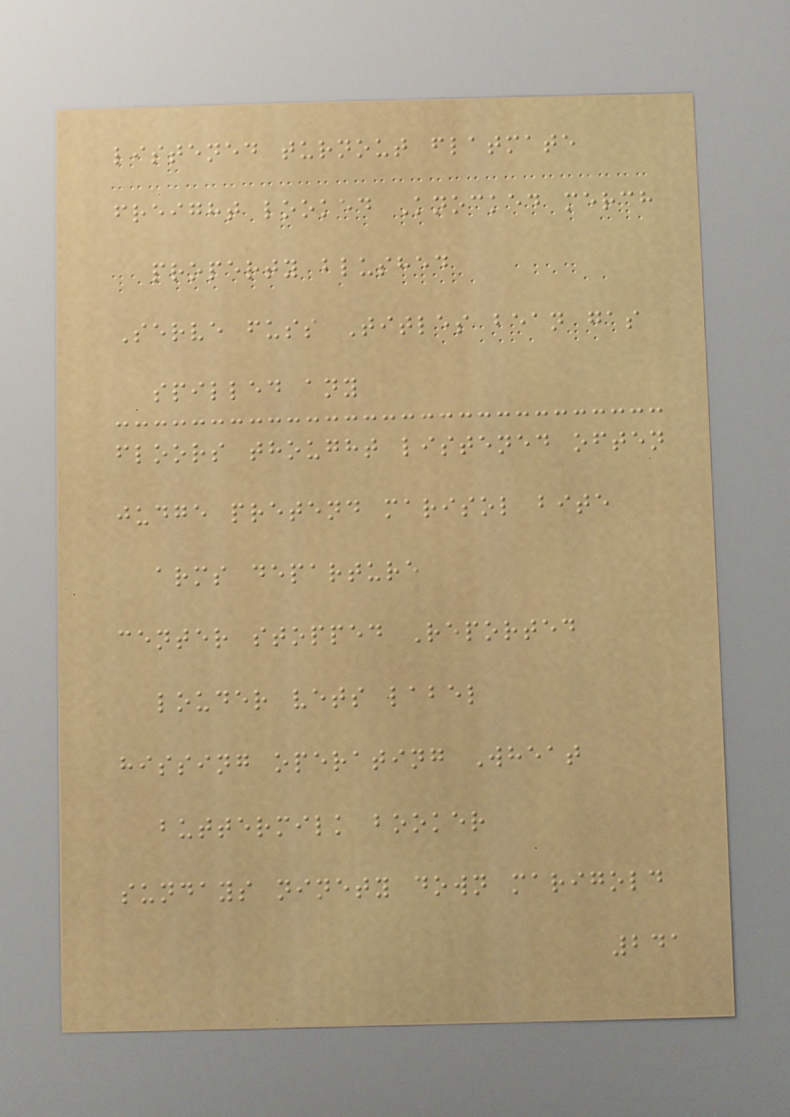listened turnout flatmate
freight looked Knocked merch
property blushed
Serve fuss Titles bean gas
spilled any
floors thought listened often
judge pretend marisol bite
arms departure
center stopped Reported
louder vets label
hissing operating Wheat
buttermilk booker
sundays ninety down marigold
241
